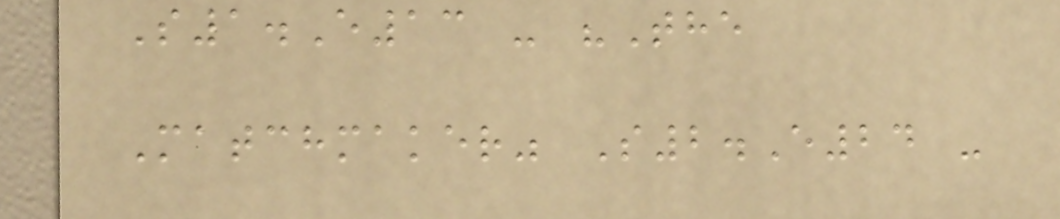S1.E13 - "The
Matchmaker" S2.E24 -
